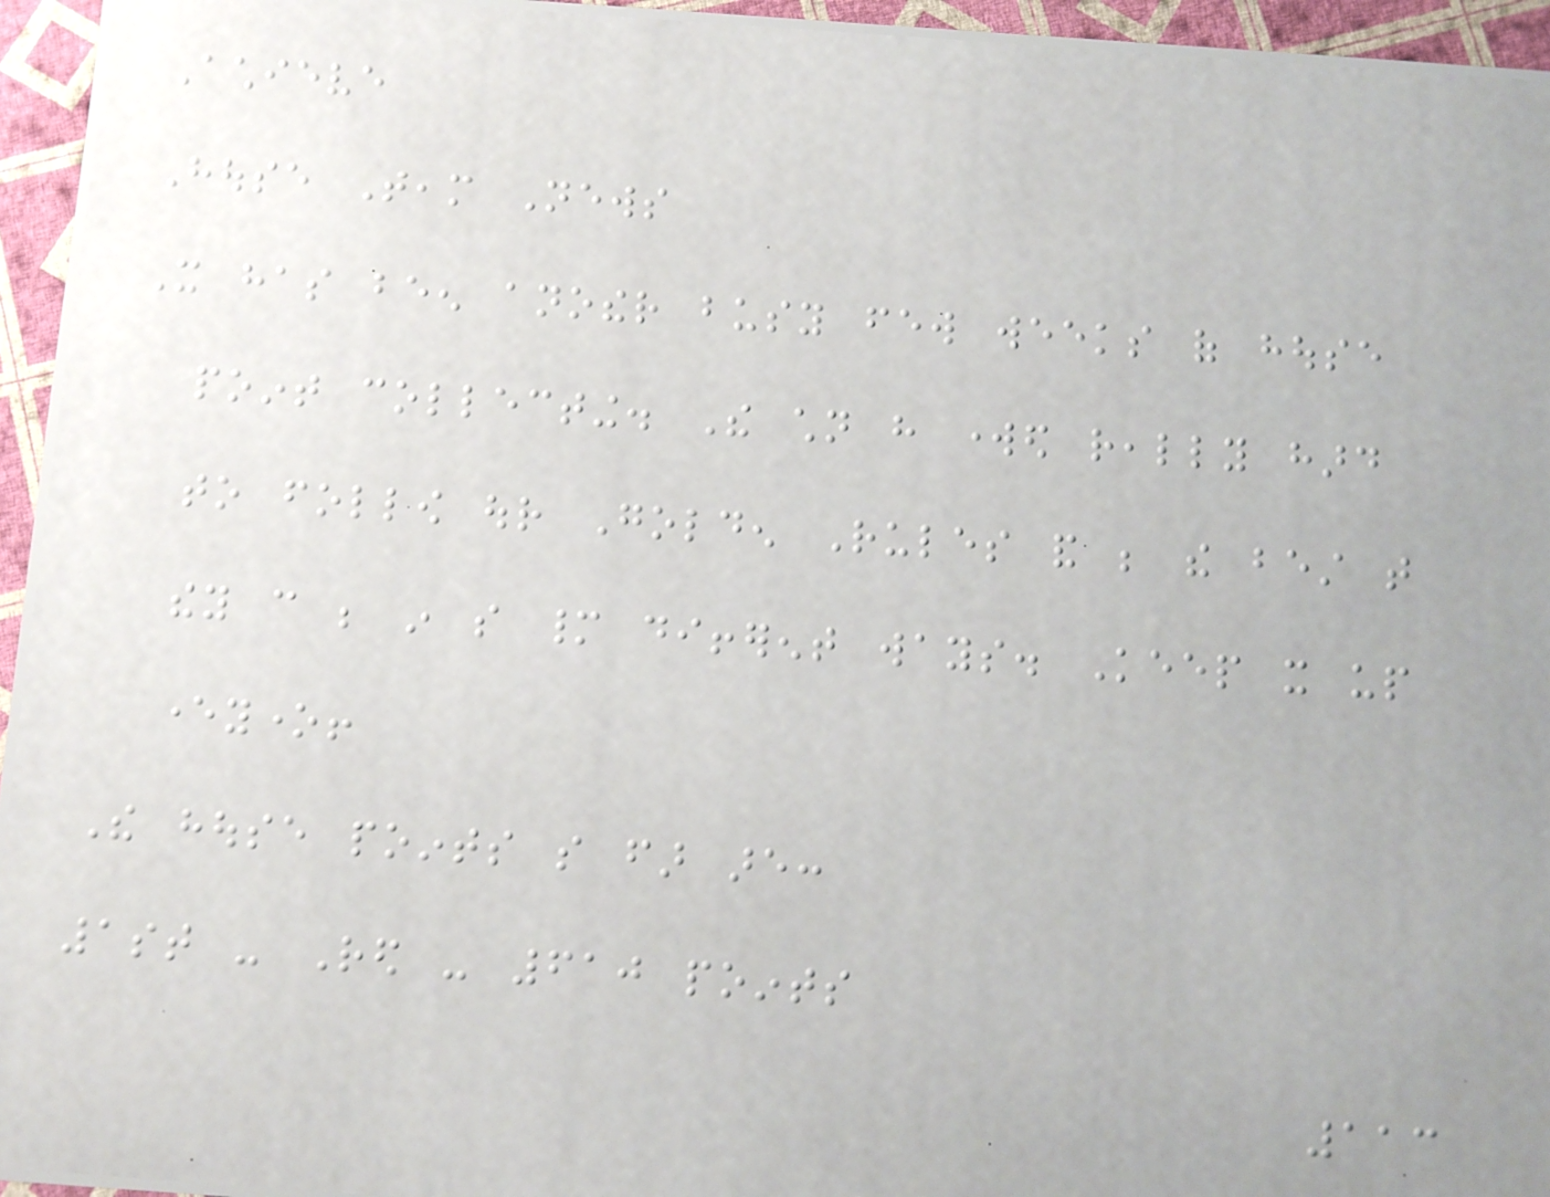Achieve
House Team News
It has been another busy few weeks of house
point collecting. The children have worked really hard
to follow our Golden Rules and be the best that
they can be in so many different ways. Keep it up
everyone!
The house points so far are:
1st - Red - 610 points
113
